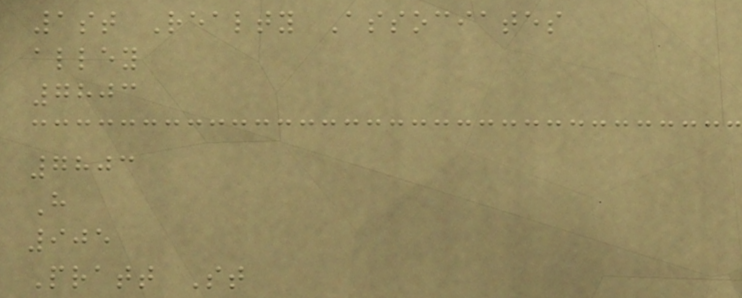1st Realty Associates
alley
7803
7803
H
905
Pratt St
